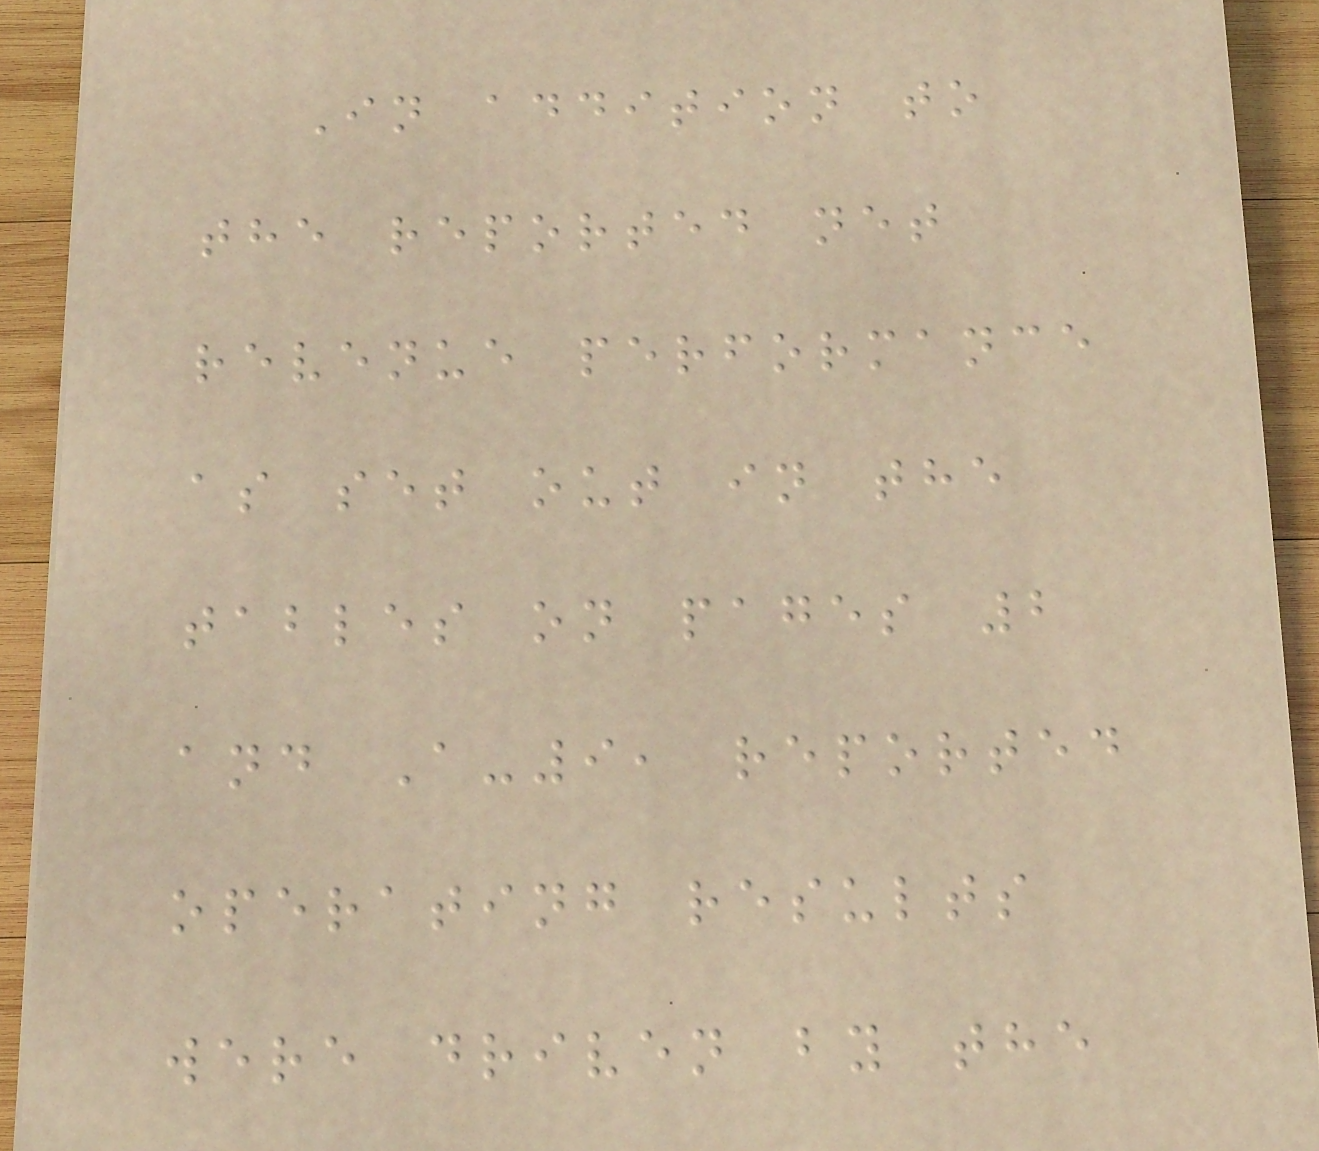In addition to
the reported net
revenue performance
as set out in the
tables on pages 2
and A-9, reported
operating results
were driven by the
